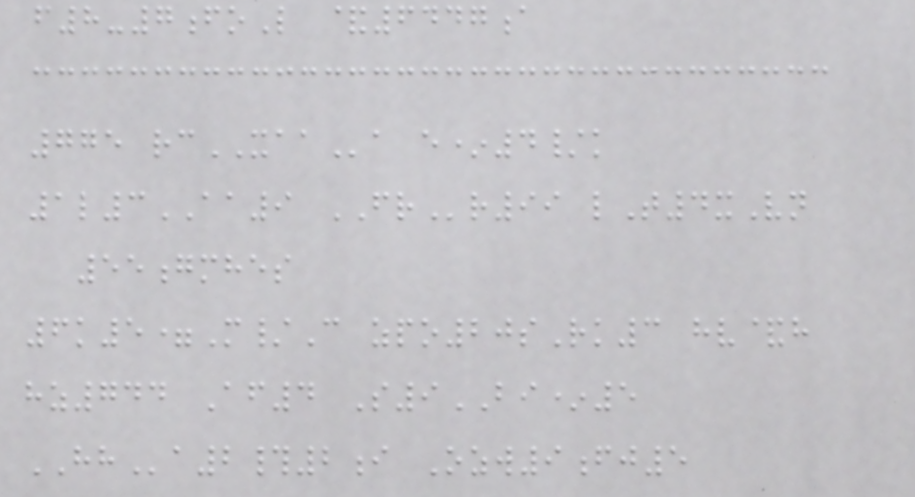f8-7foL &6447a
775 rcXAAa e*4/k
1l3AA9 FRr99 lT4xVn
55gmhes
6k5=M/C zpo20sRk3 hv&h
hz744 Af4 S9BI*5
HHa2#2i Ozw9fj5
